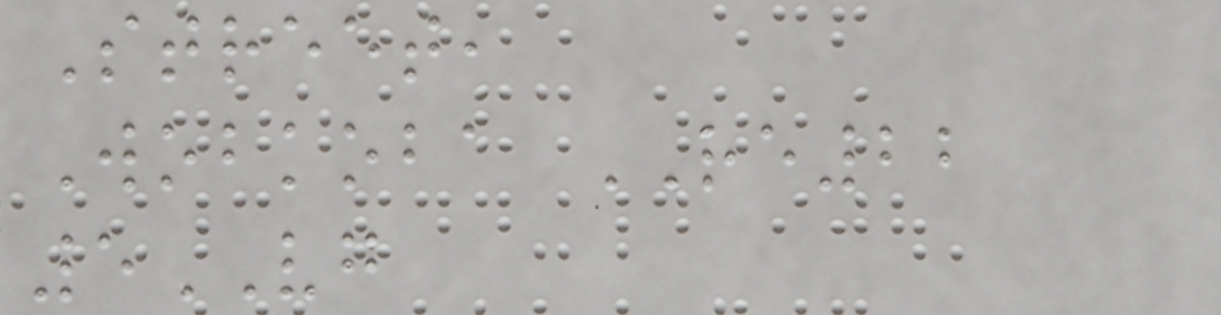Street,
Wobkoba RE22
5VG
